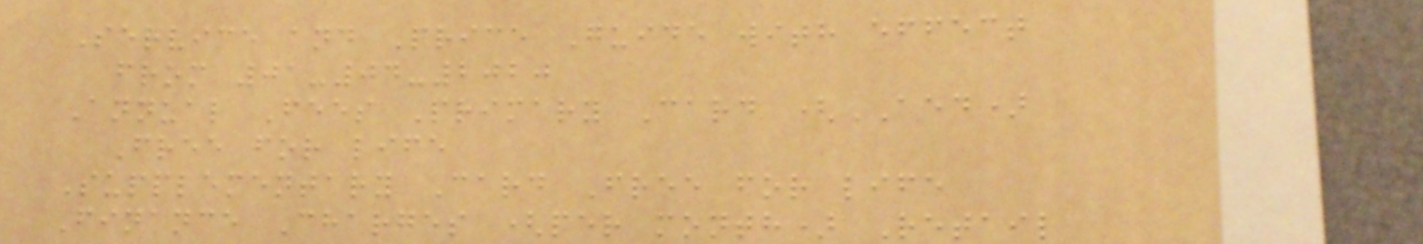Service and Price Guide with effect
from 01-04-2020
Annual Fees Primary Card (AED)
Free for life
Supplementary Card Free for life
Finance Charges (per month) Retail
